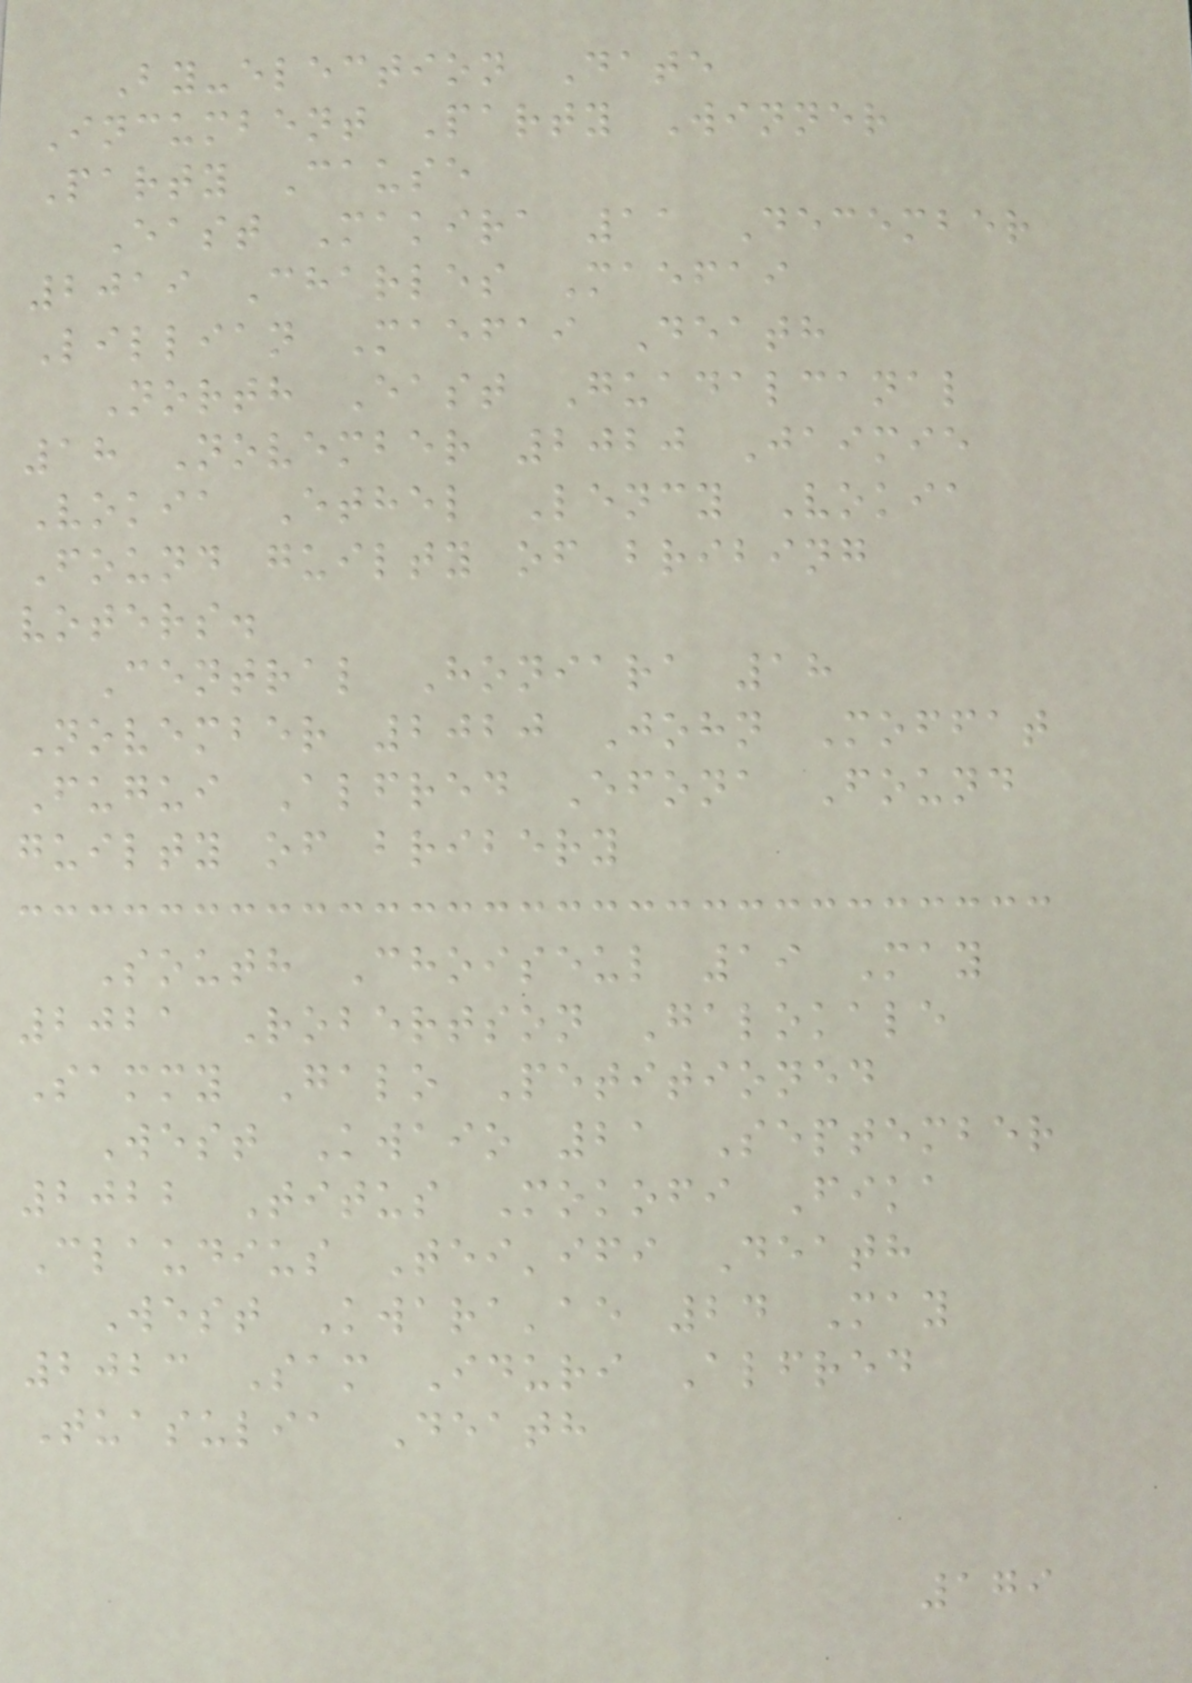By-election Date
Incumbent Party Winner
Party Cause
East Makira 11 December
2019 Charles Maefai
Lillian Maefai Death
North East Guadalcanal
18 November 2020 Jaimie
Vokia Ethel Lency Vokia
Found guilty of bribing
voters.
Central Honiara 18
November 2020 John Moffat
Fugui Alfred Efona Found
guilty of bribery
South Choiseul 19 May
2021 Robertson Galokale
Sammy Galo Petitioned
West Kwaio 21 September
2022 Titus Mokofi Fika
Claudius Tei'ifi Death
West Kwara'ae 24 May
2023 Sam Iduri Alfred
Tuasulia Death
179
